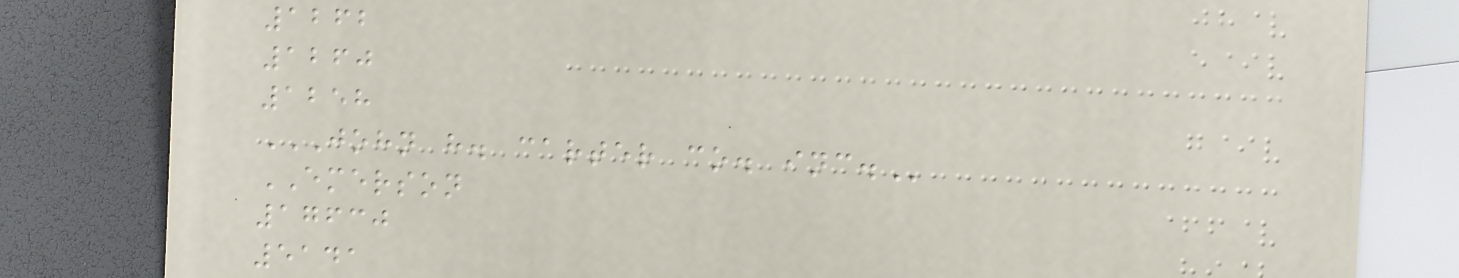1262
1260
1258
JOHN H. CARTER CO. INC.
EMERSON
17630
5141
